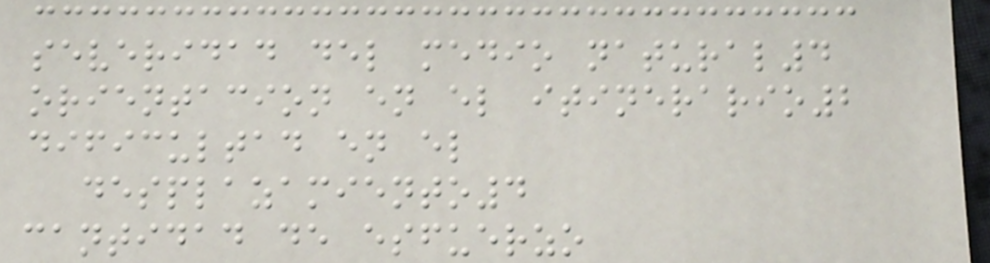severidad del medio natural4
orientacion en el itinerario2
dificultad en el
desplazamiento4
cantidad de esfuerzo
